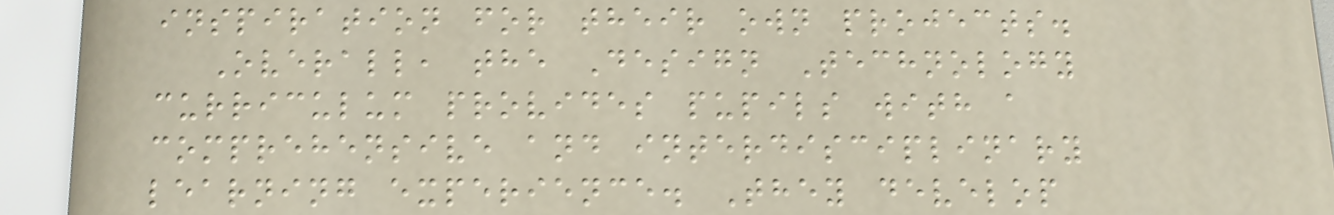inspiration for their own projects.
Overall, the Design Technology
curriculum provides pupils with a
comprehensive and interdisciplinary
learning experience. They develop
